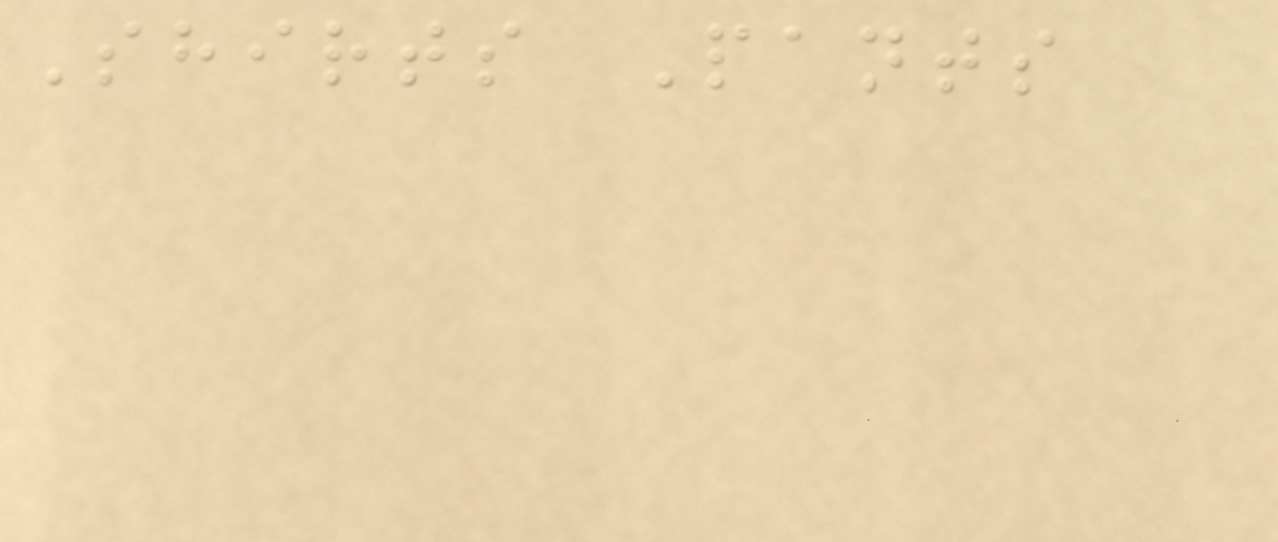Shirts Pants
